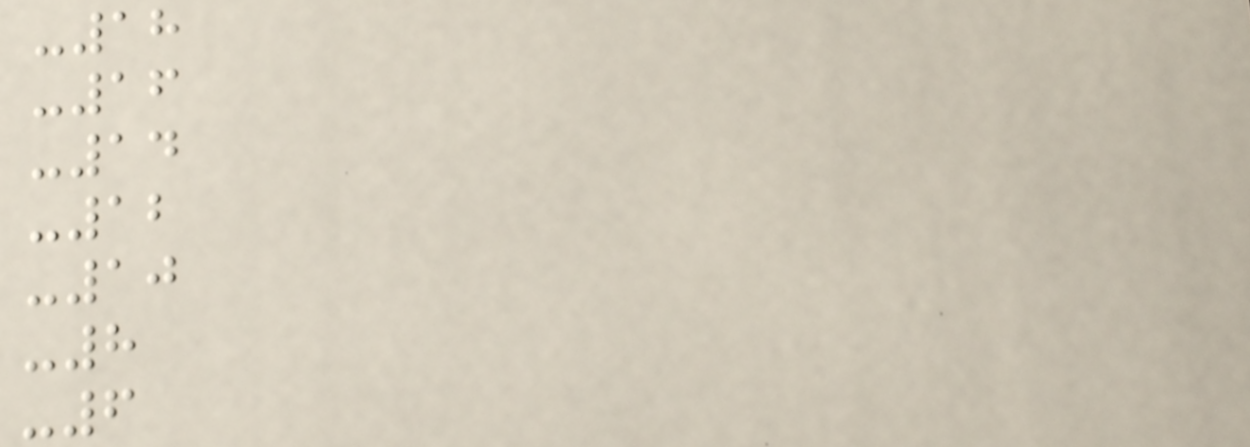-18
-16
-14
-12
-10
-8
-6
